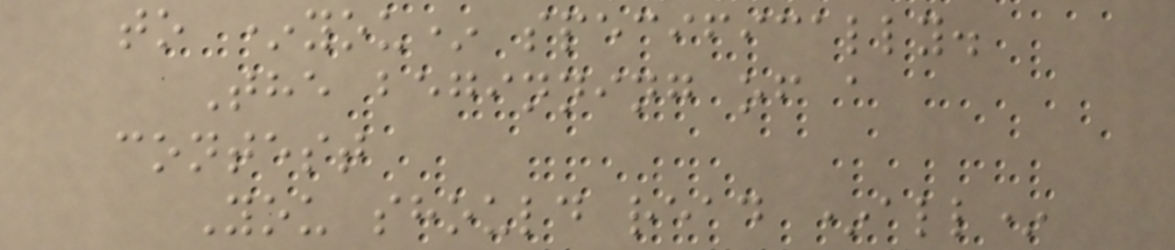to *you* specifically.
The beginning of a
contest
You should read *all*
